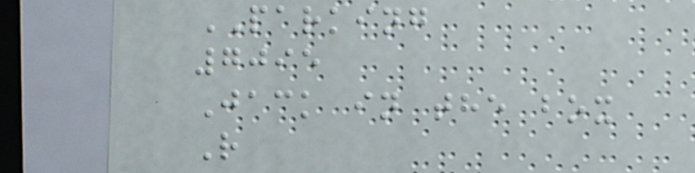PARKING
7095
Jack in the box
R
